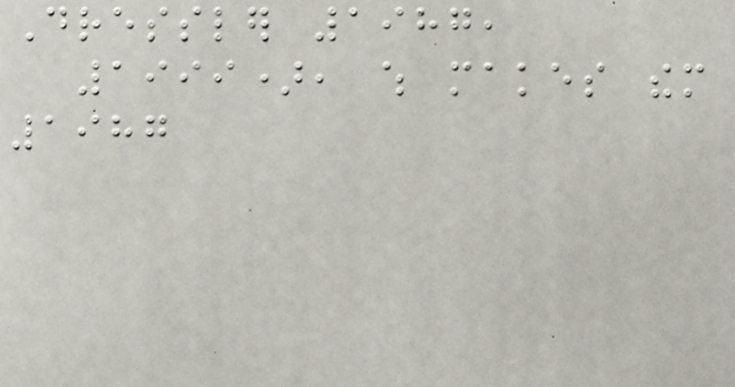Dressler 1987,
1999), which makes them
1987
